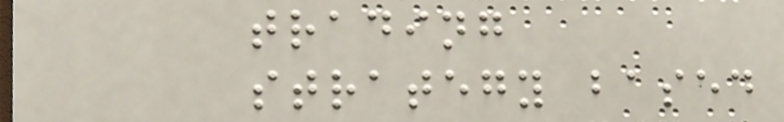trading
strategy based
